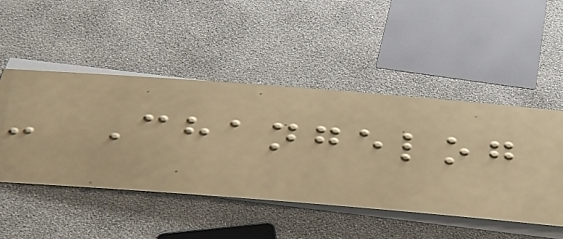- Changelog
